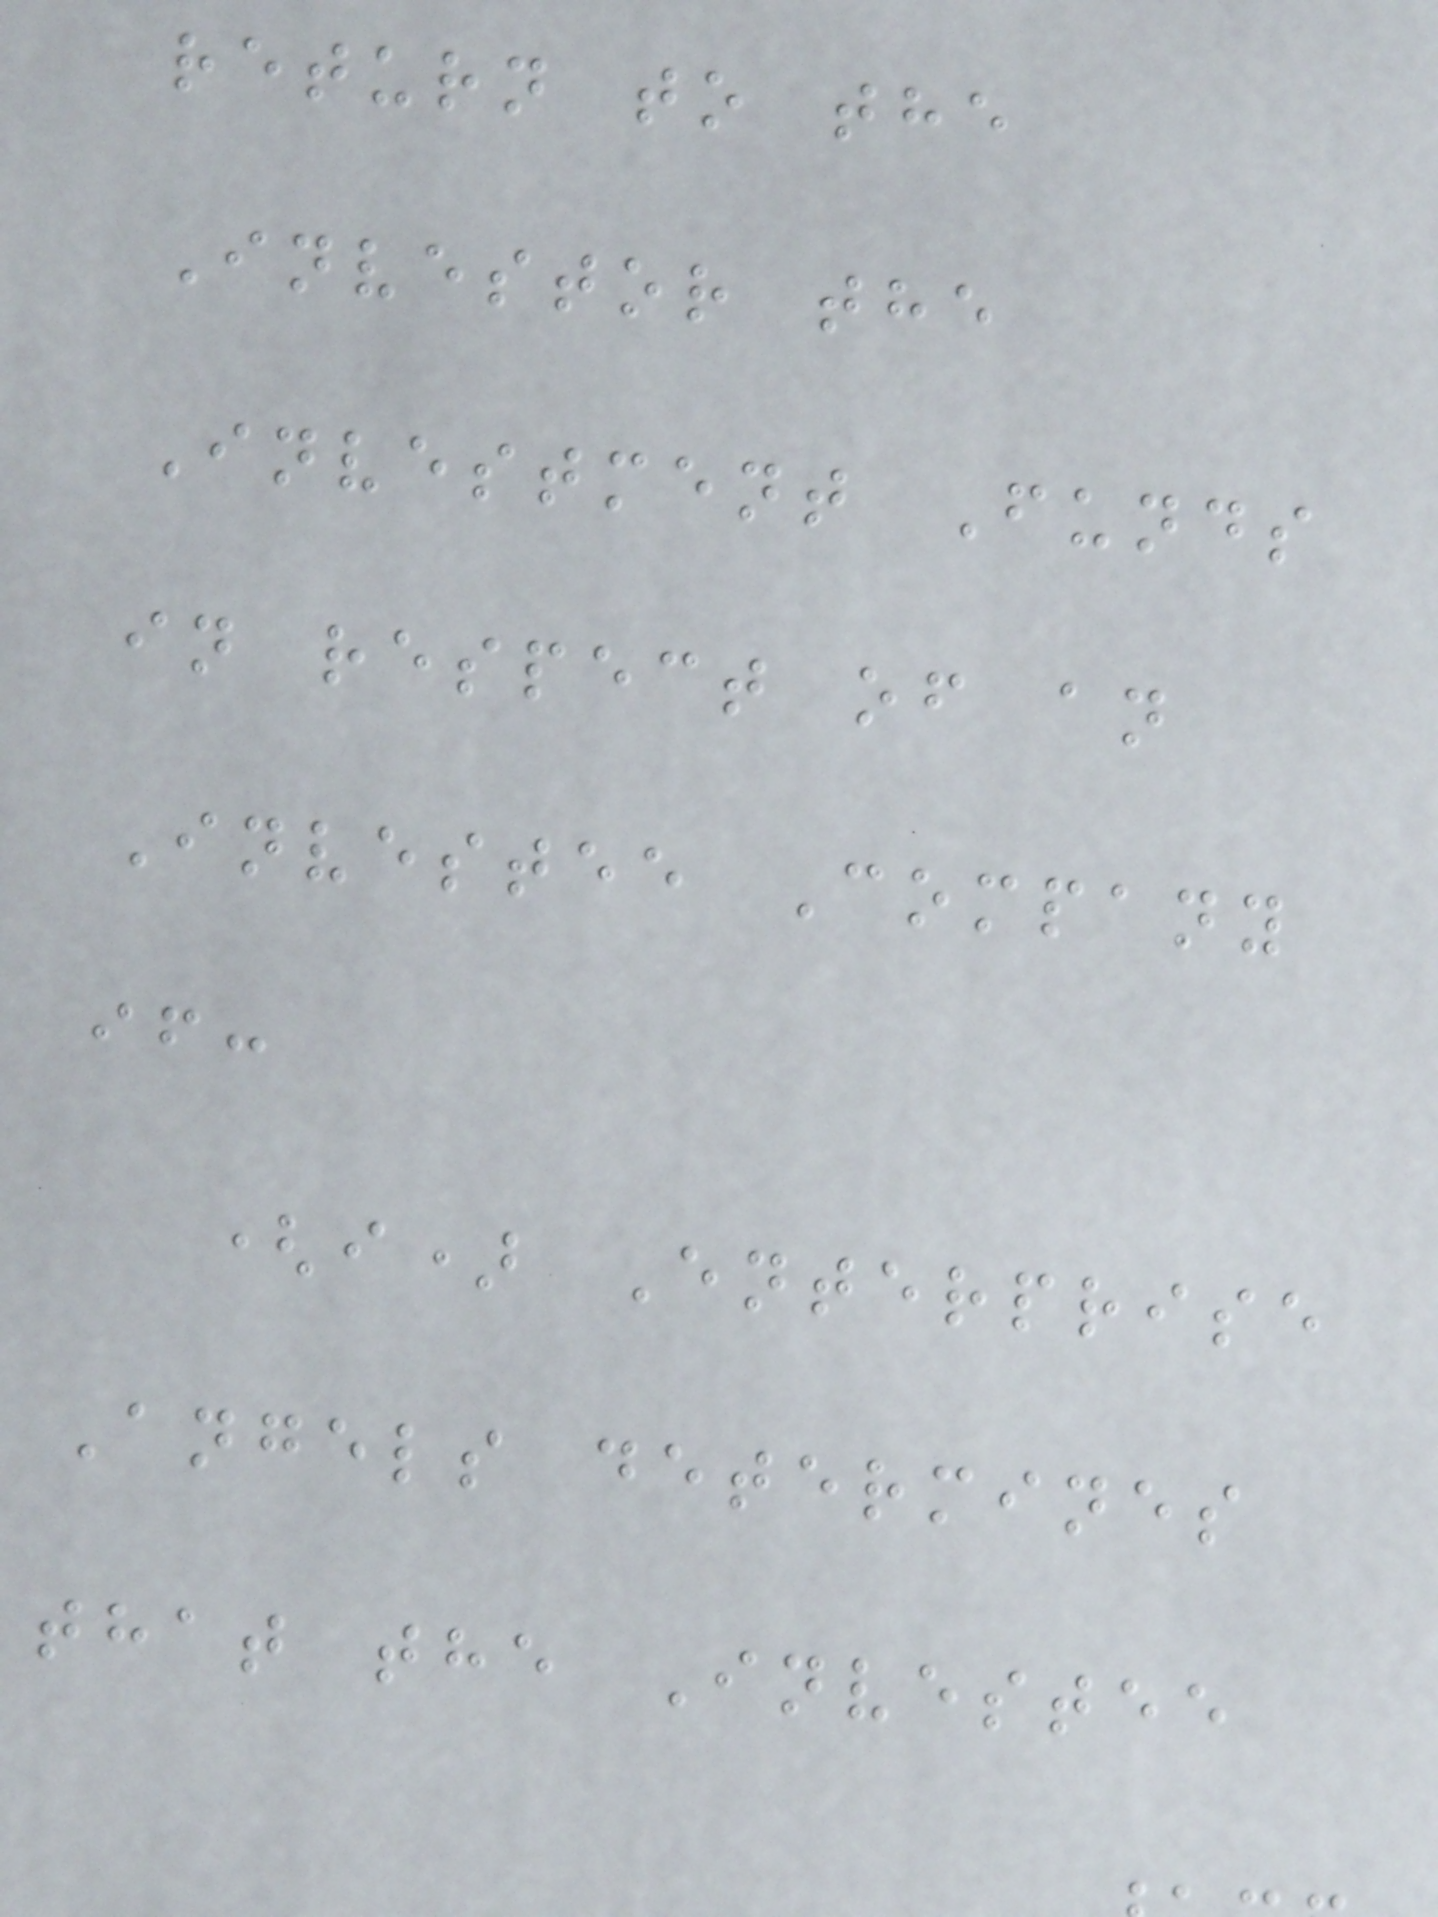return to the
Investor the
Investment Funds
in respect of an
Investee Company
if:
(i) Enterprise
Angels determines
that the Investee
